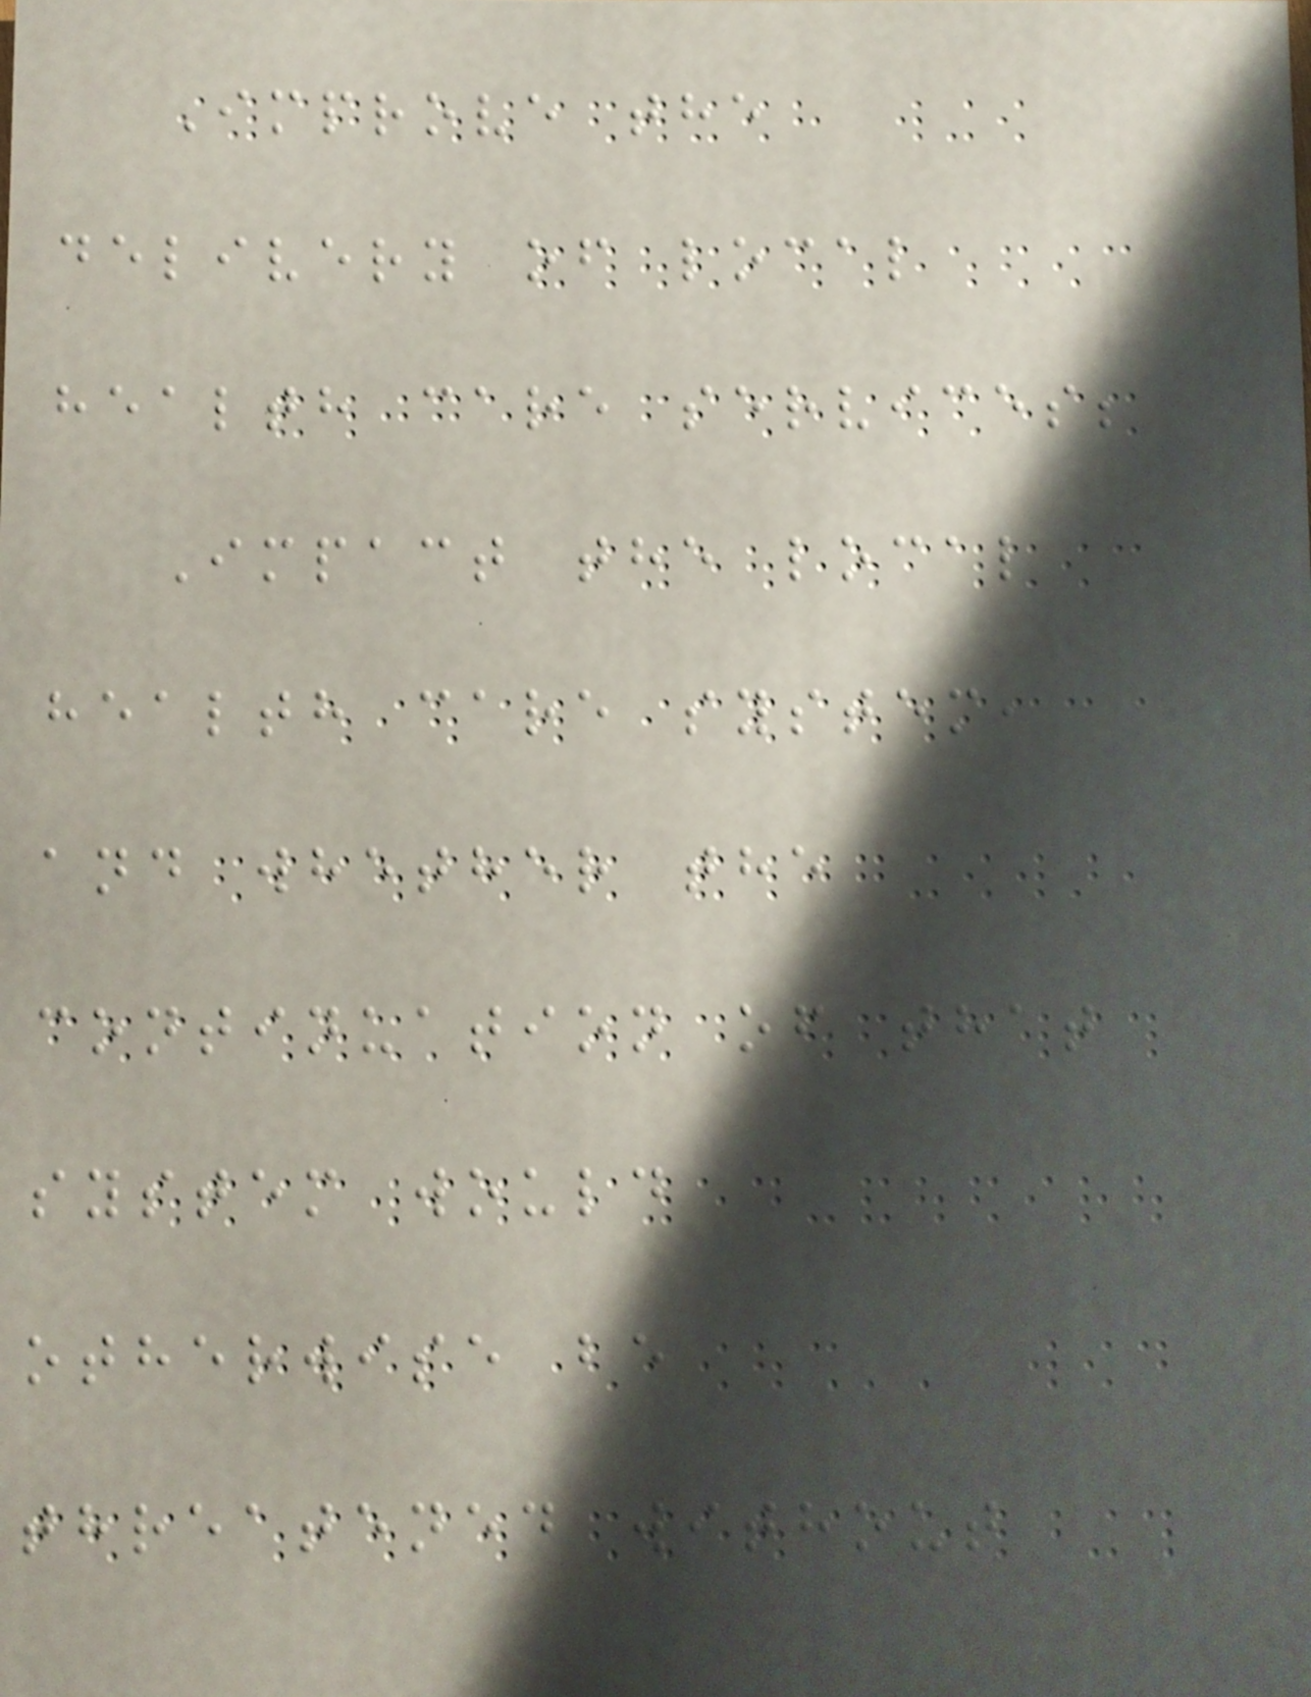Improve the
delivery of local
health care services;
Impact the local
health care system,
and whether the
continuation of that
system would
otherwise be
threatened without
